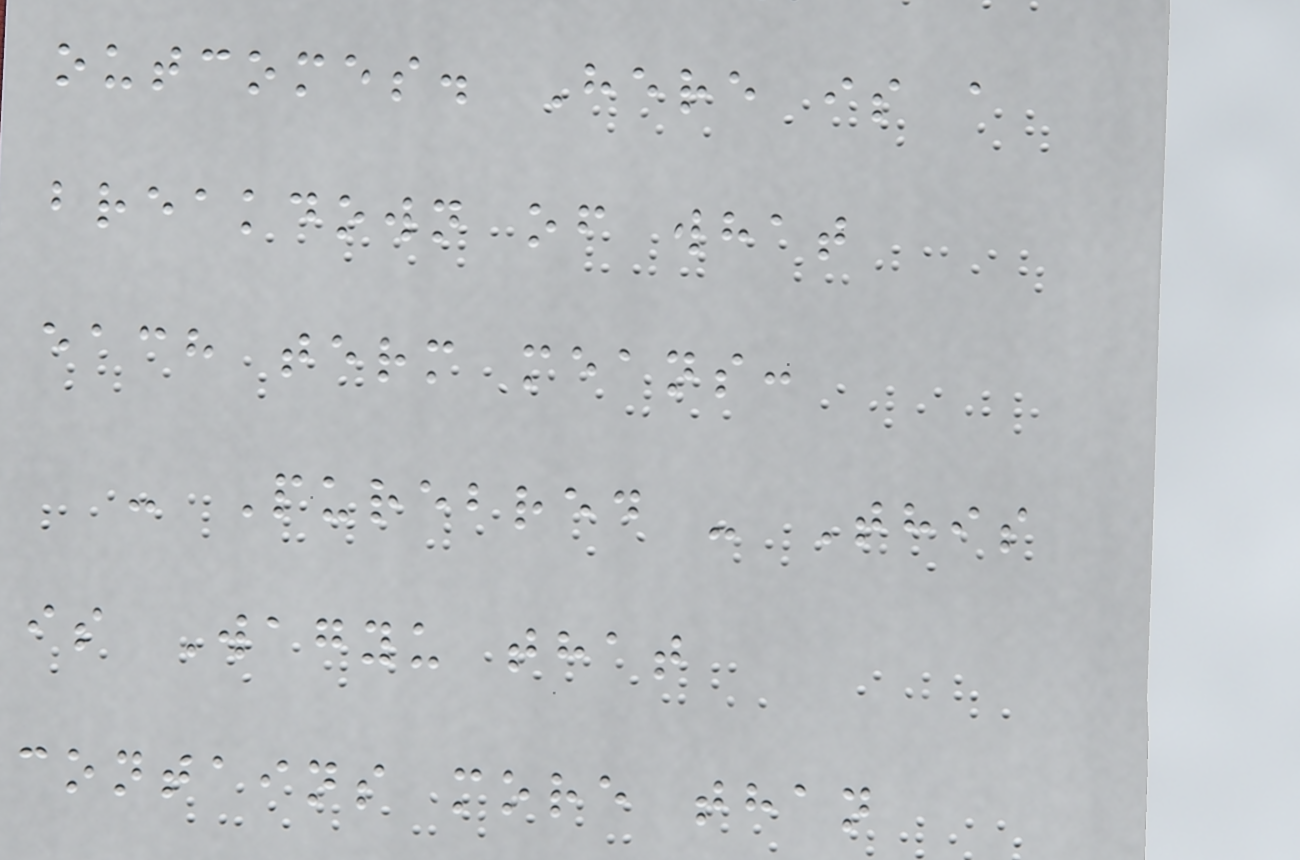outcomes. Here is a
breakdown of what
each term means:
- Purebred - This
is Wagyu that
contains more than
